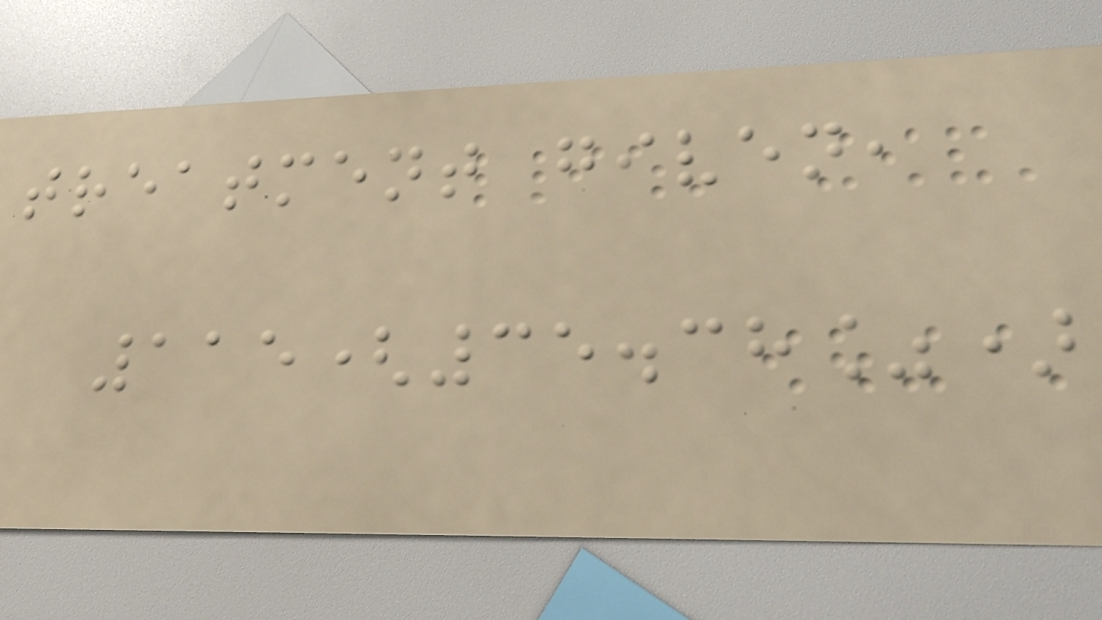treatment given,
115(35.38%)
